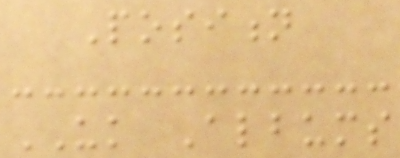Position
UK Albums
